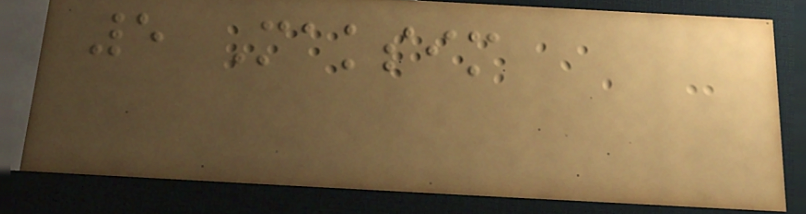5 Maksim
